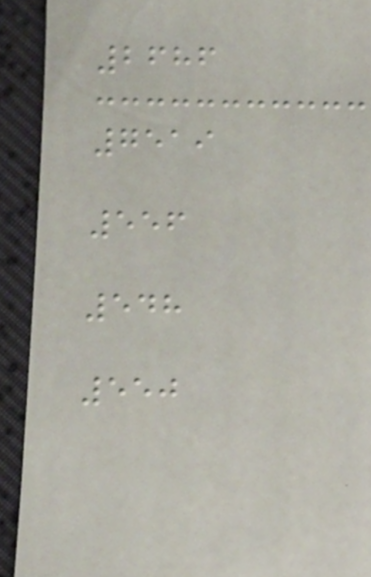2686
7519
556
548
550
